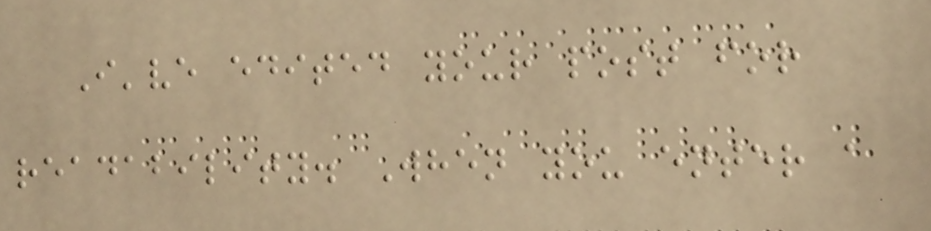I've edited your post for
readability. When you enter a
